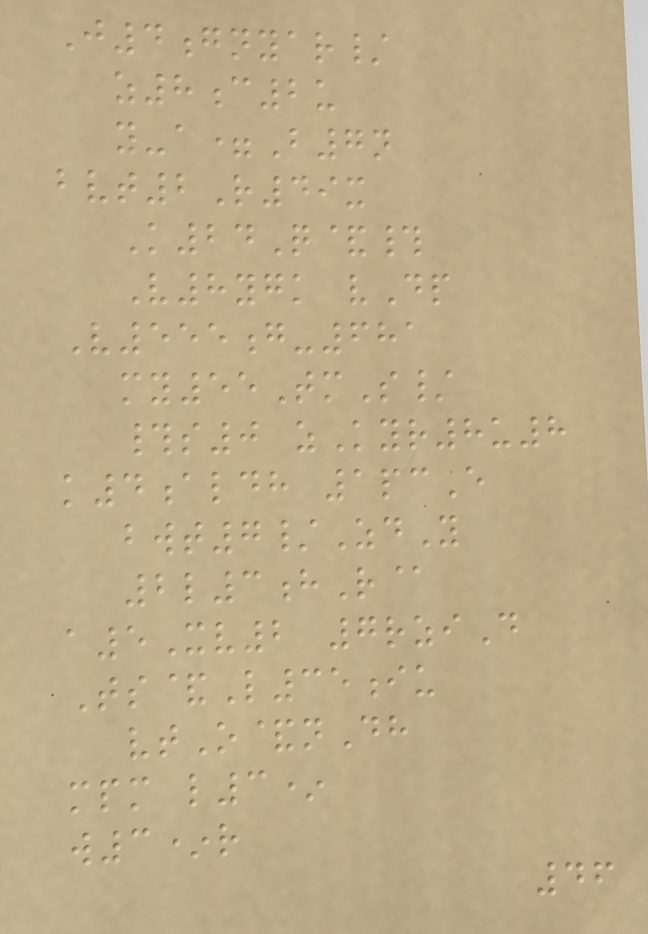J4gnyar/
z8c2u
y-a=B7n
bvt2R49x
K24Q&#
V8ygk vDp
V555g-681
my55TmS/
#s0 zKyr8u8
k4aldh 1pcE
bwt7/ZdY
2l3hR@
a5Xv2 7rziD
Ts&L35iu
vtO&nDh
mpm l3*
w3*r
46
